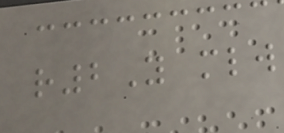r2Y mlw
